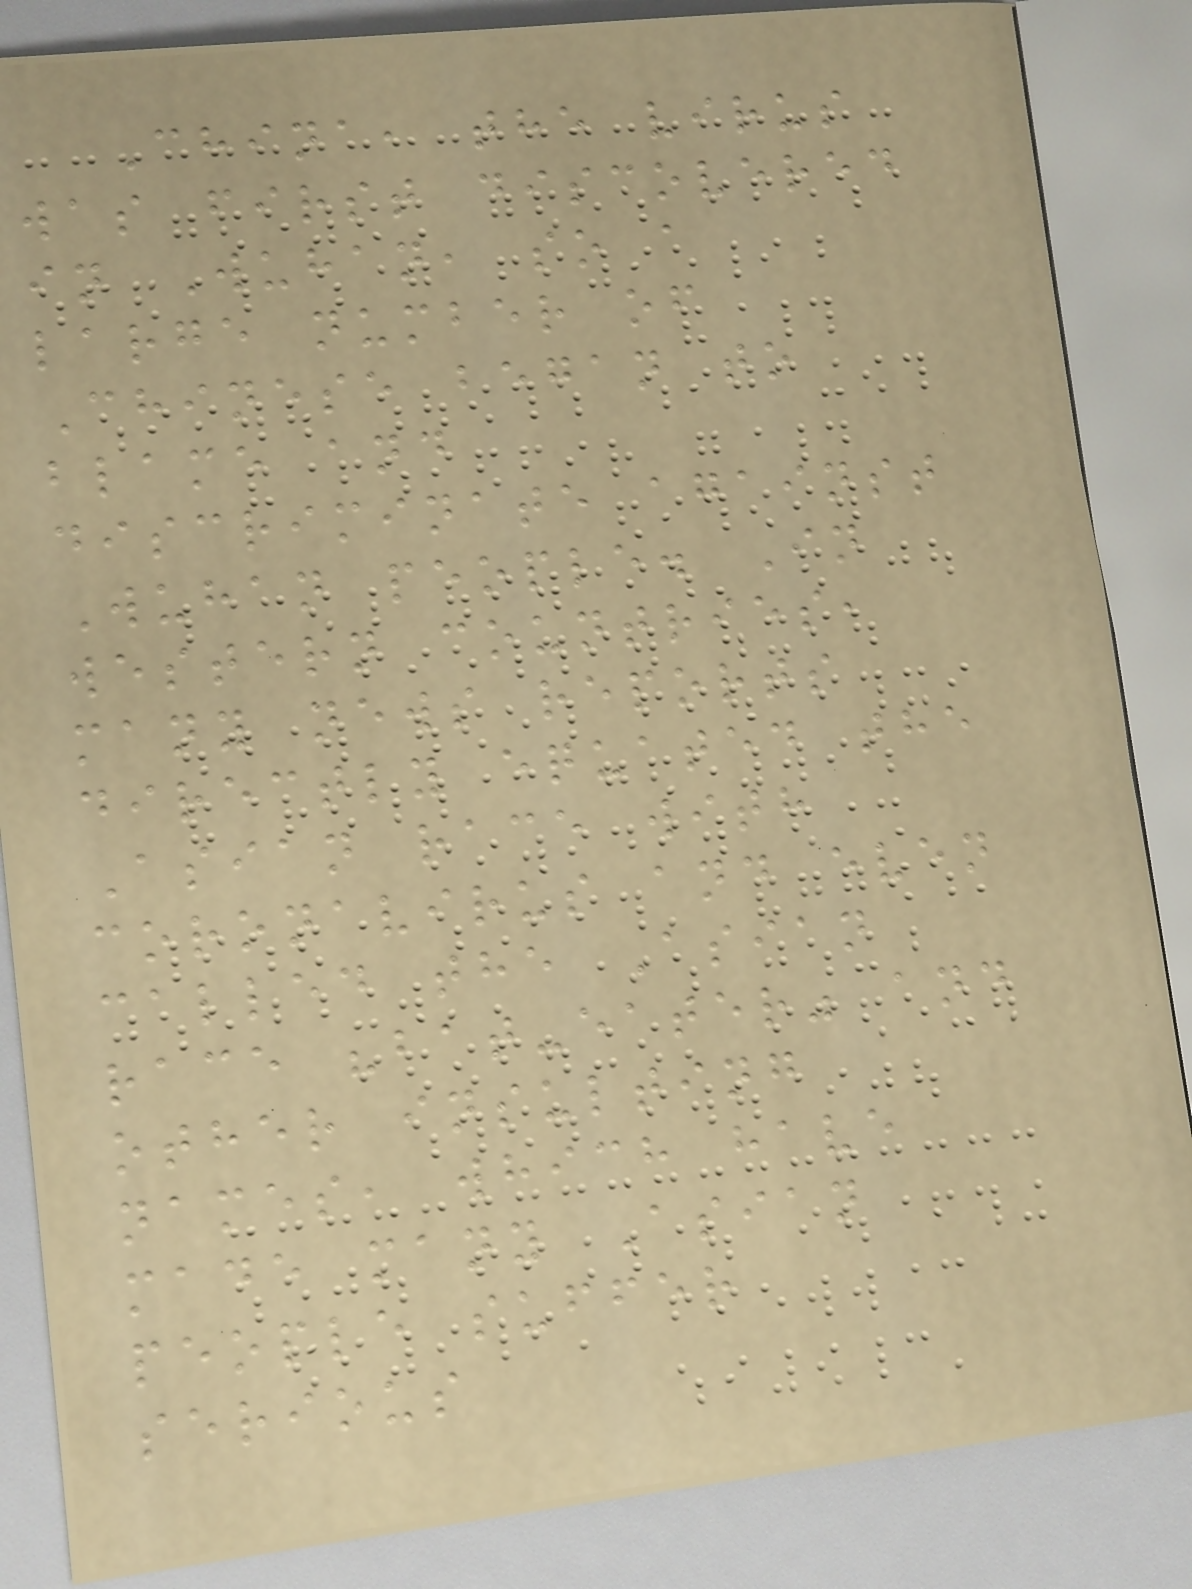China, the virus
was first discovered
in Wuhan, so a
large number of
Chinese began to
blame and
discriminate against
Wuhan people. In
western countries,
many news reports
directly equated the
Asian race with
coronavirus and even
called the Asian
race "bat-eater" and
other insulting
names, which have
made many Asian
people suffer
serious
